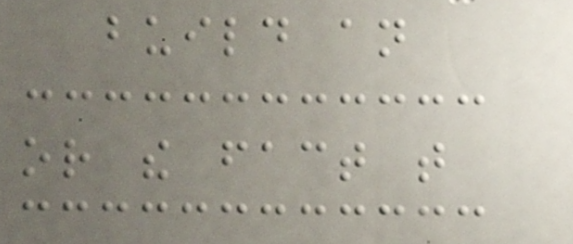build an
or the fact that
